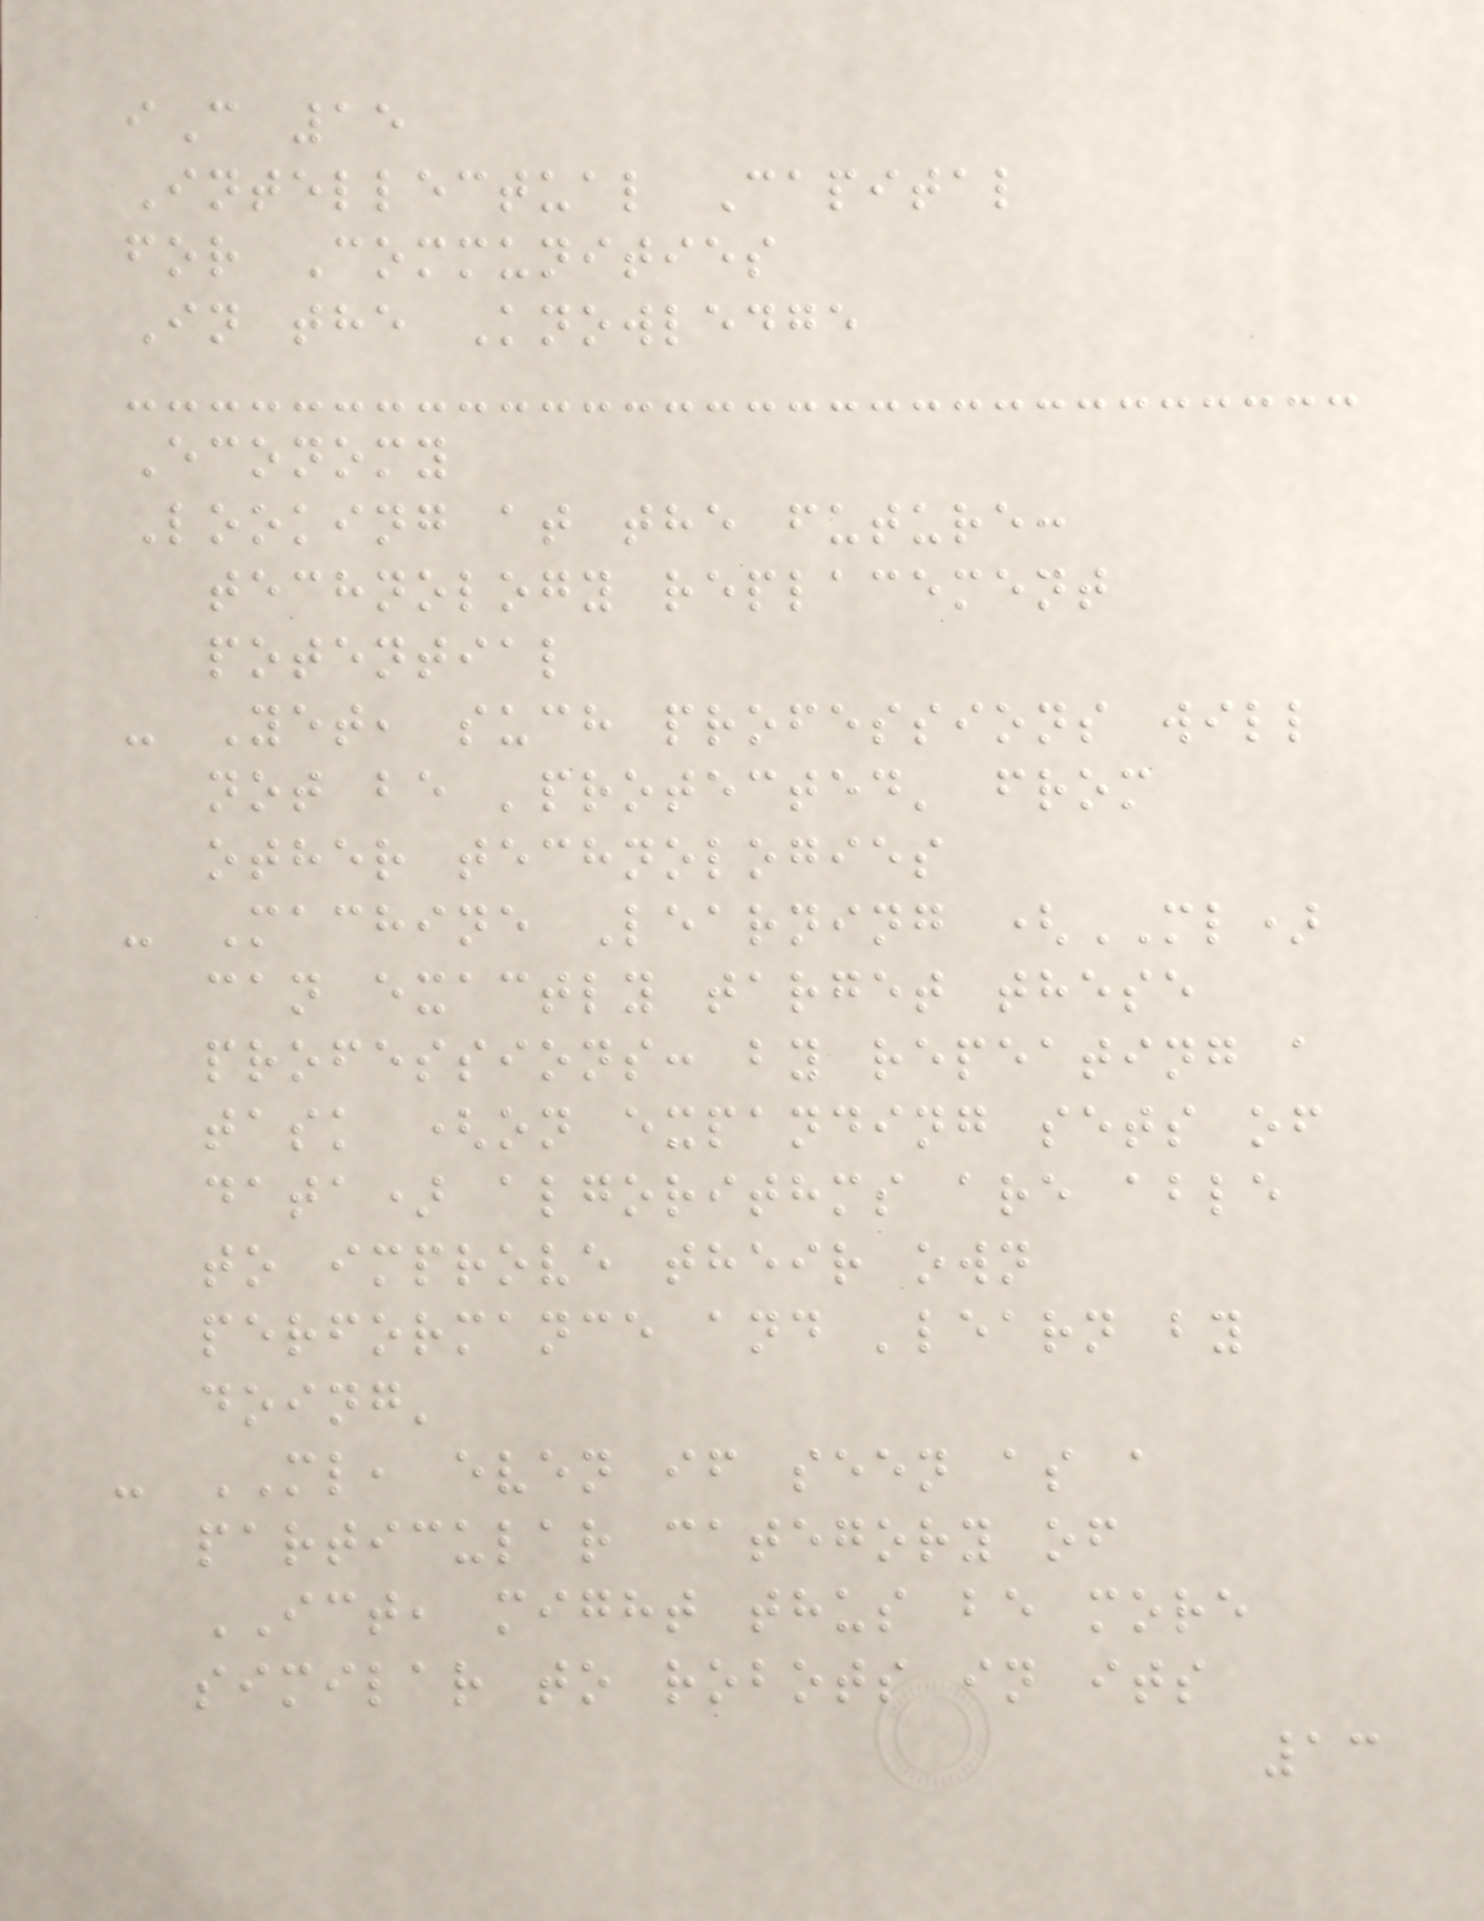iC 15
Intellectual Capital
for Communities
In the Knowledge
Economy
Looking at the future:
technology replacement
potential
- Yet, such professions will
not be 'protected' from
other technologies
- Machine Learning (ML)
can exactly target these
professions: by repeating a
task (on expanding sets of
data) algorithms are able
to improve their own
performance and 'learn by
doing'
- ML, even if seen as a
particular category of
ICT, might thus be more
similar to robots in its
13
